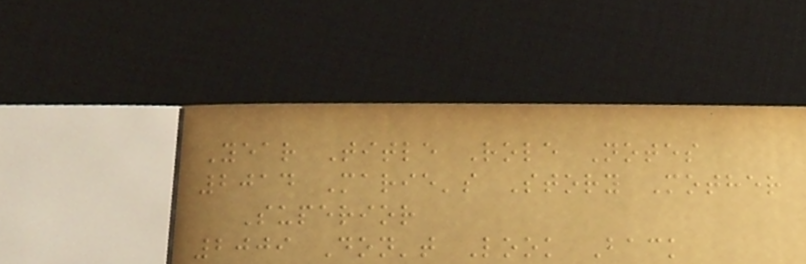Year Title Role Notes
2014 Marie's Story Mother
Superior
2009 Don't Look Back
